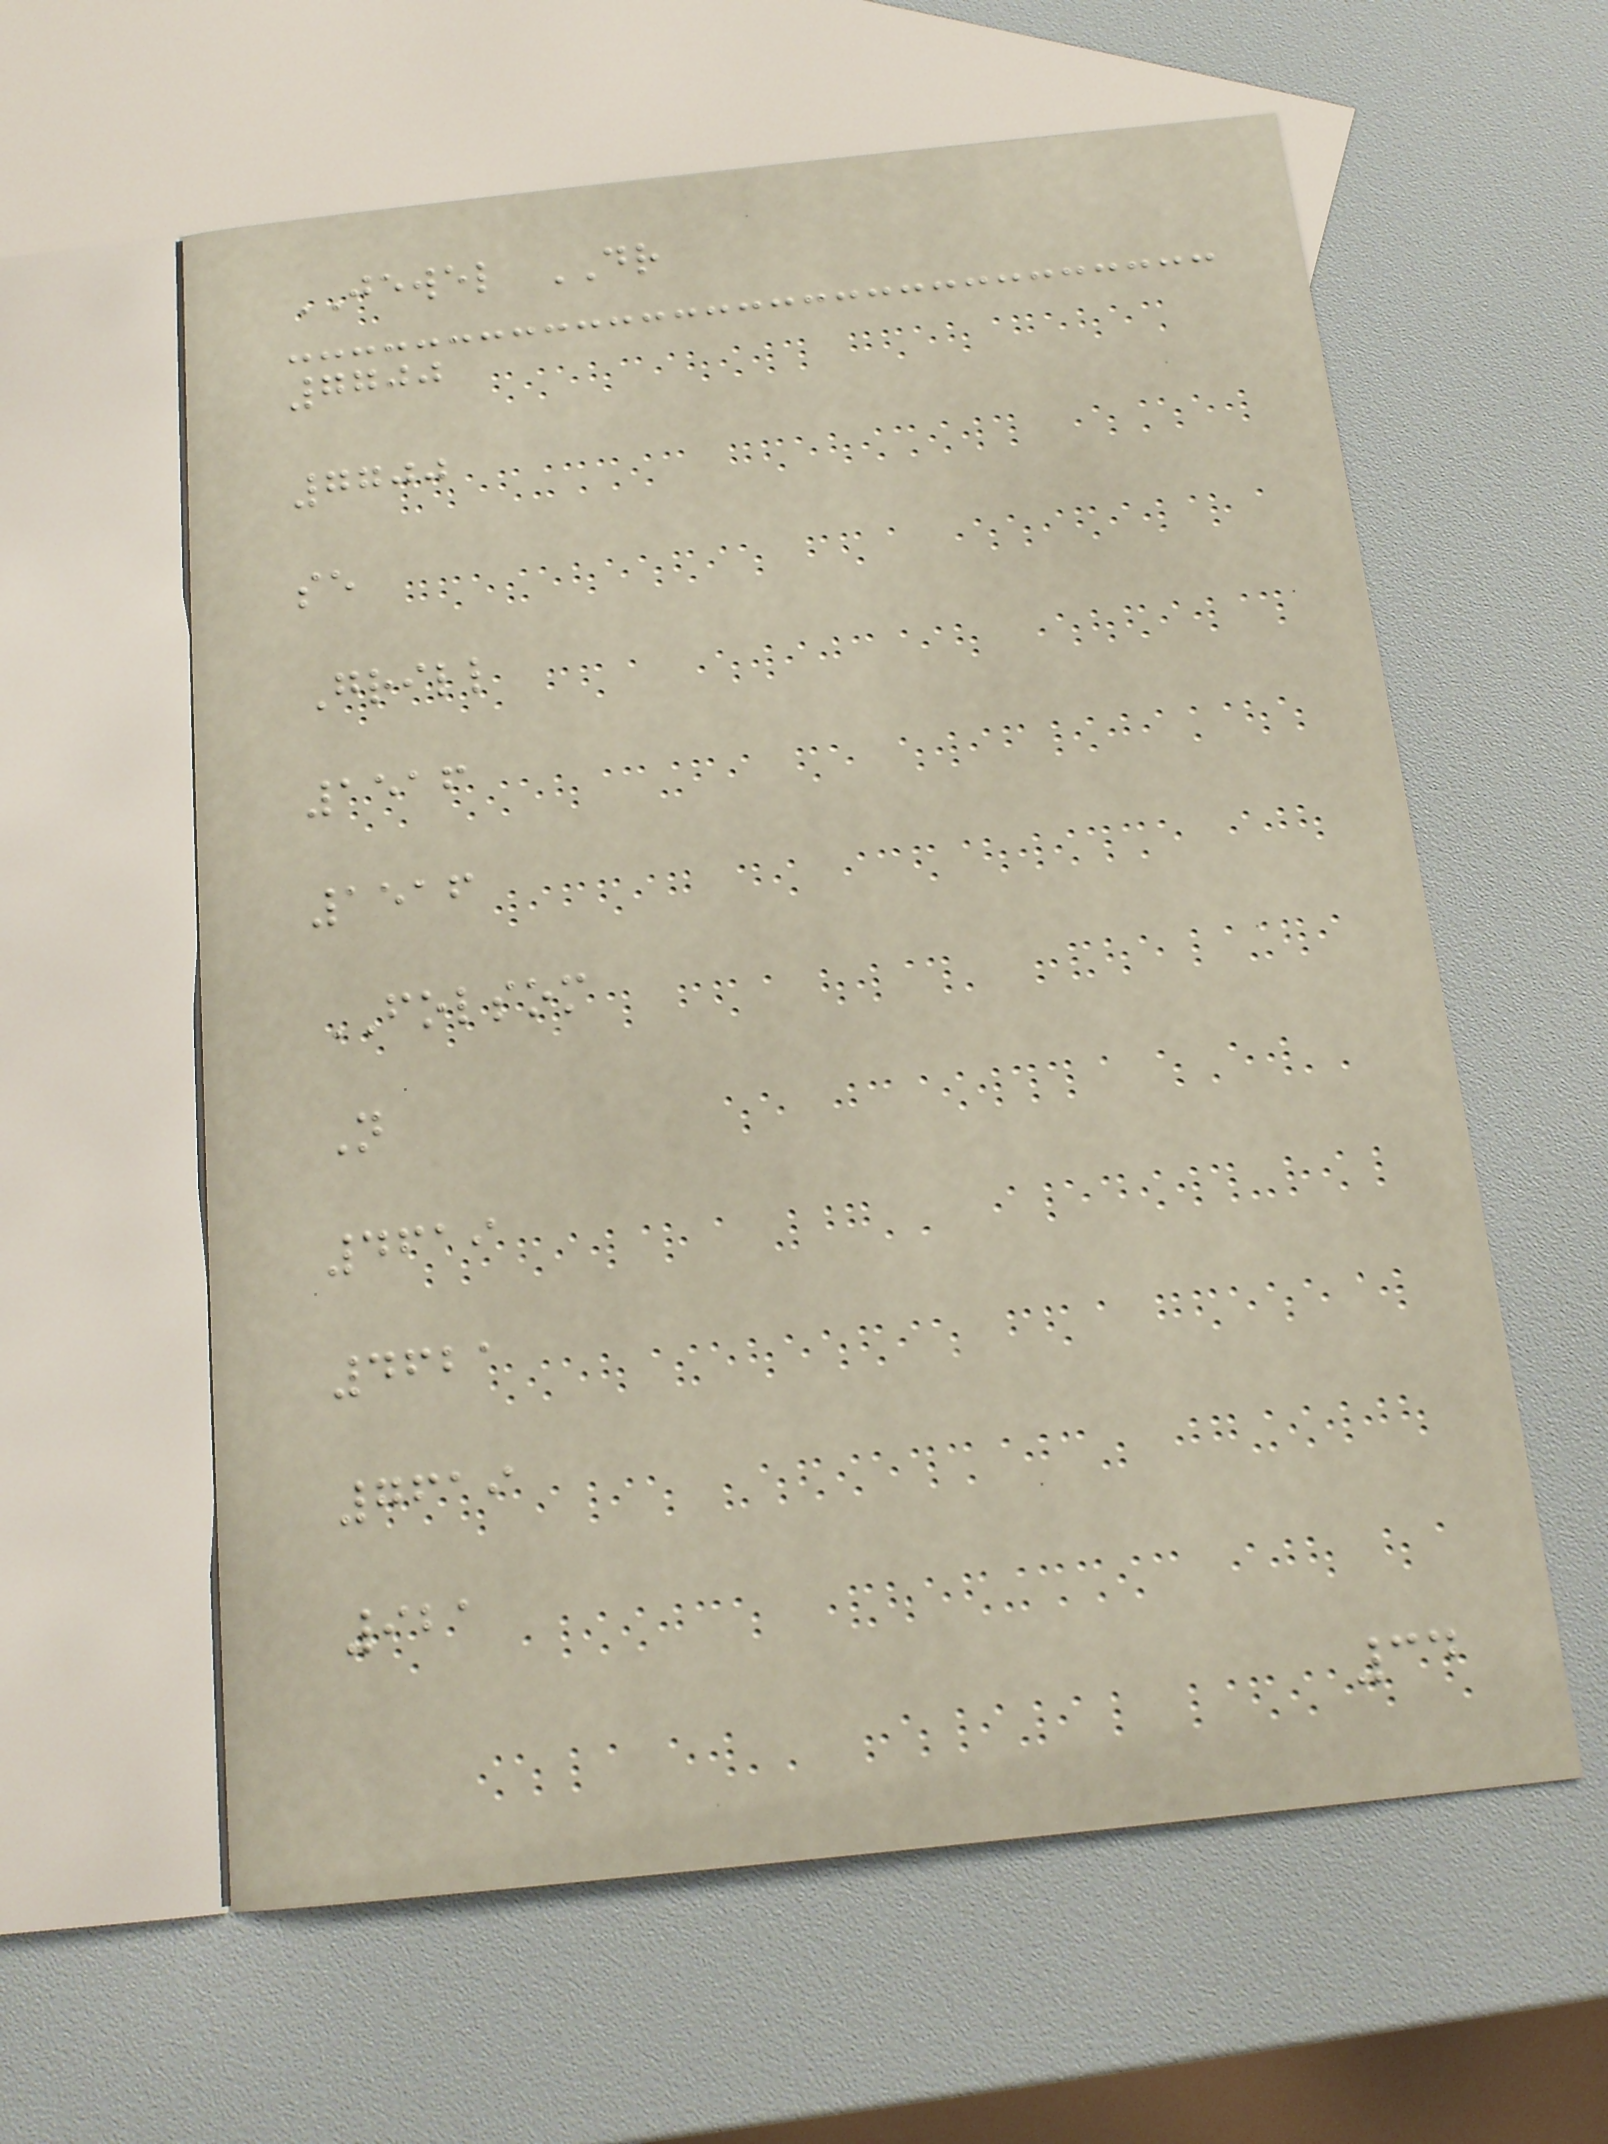JEWEL DR
7700
7700
se
Grill
1516
1516
FOLSOM
N
4619
4621
7619
921
34
